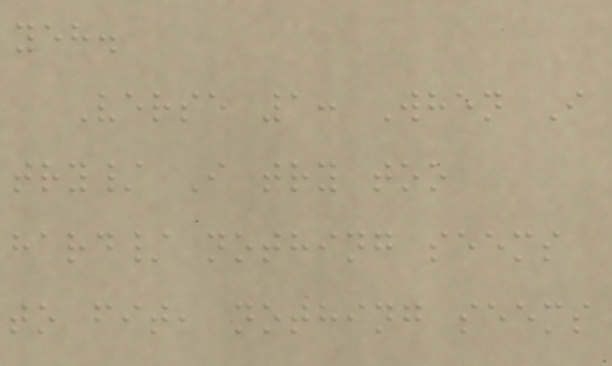yeh.
Verse 1: When I
try/ I try too
hard/ nothing seems
to fit, nothing seems
